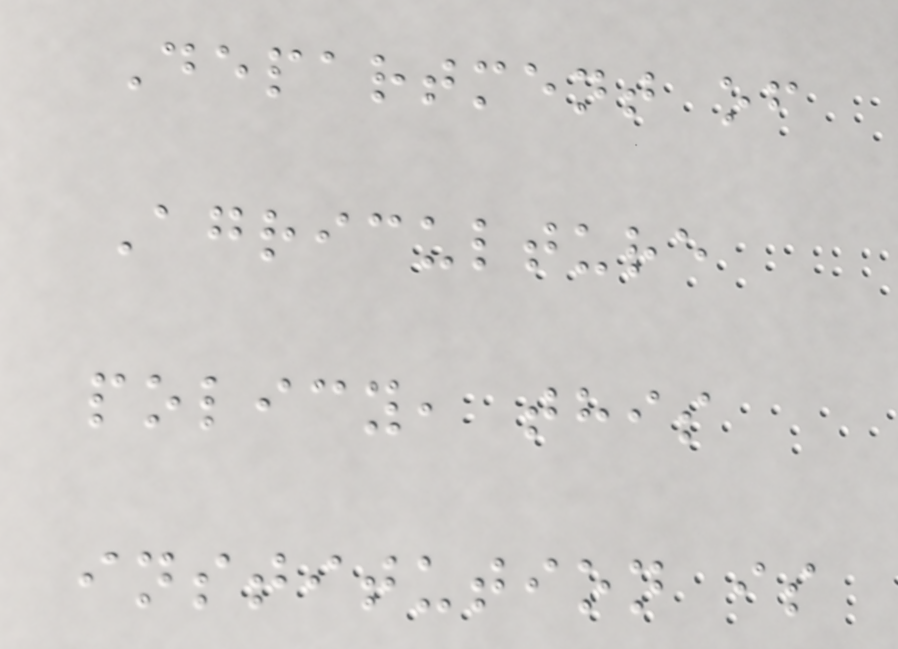Department of
Agriculture
policy, this
institution is
